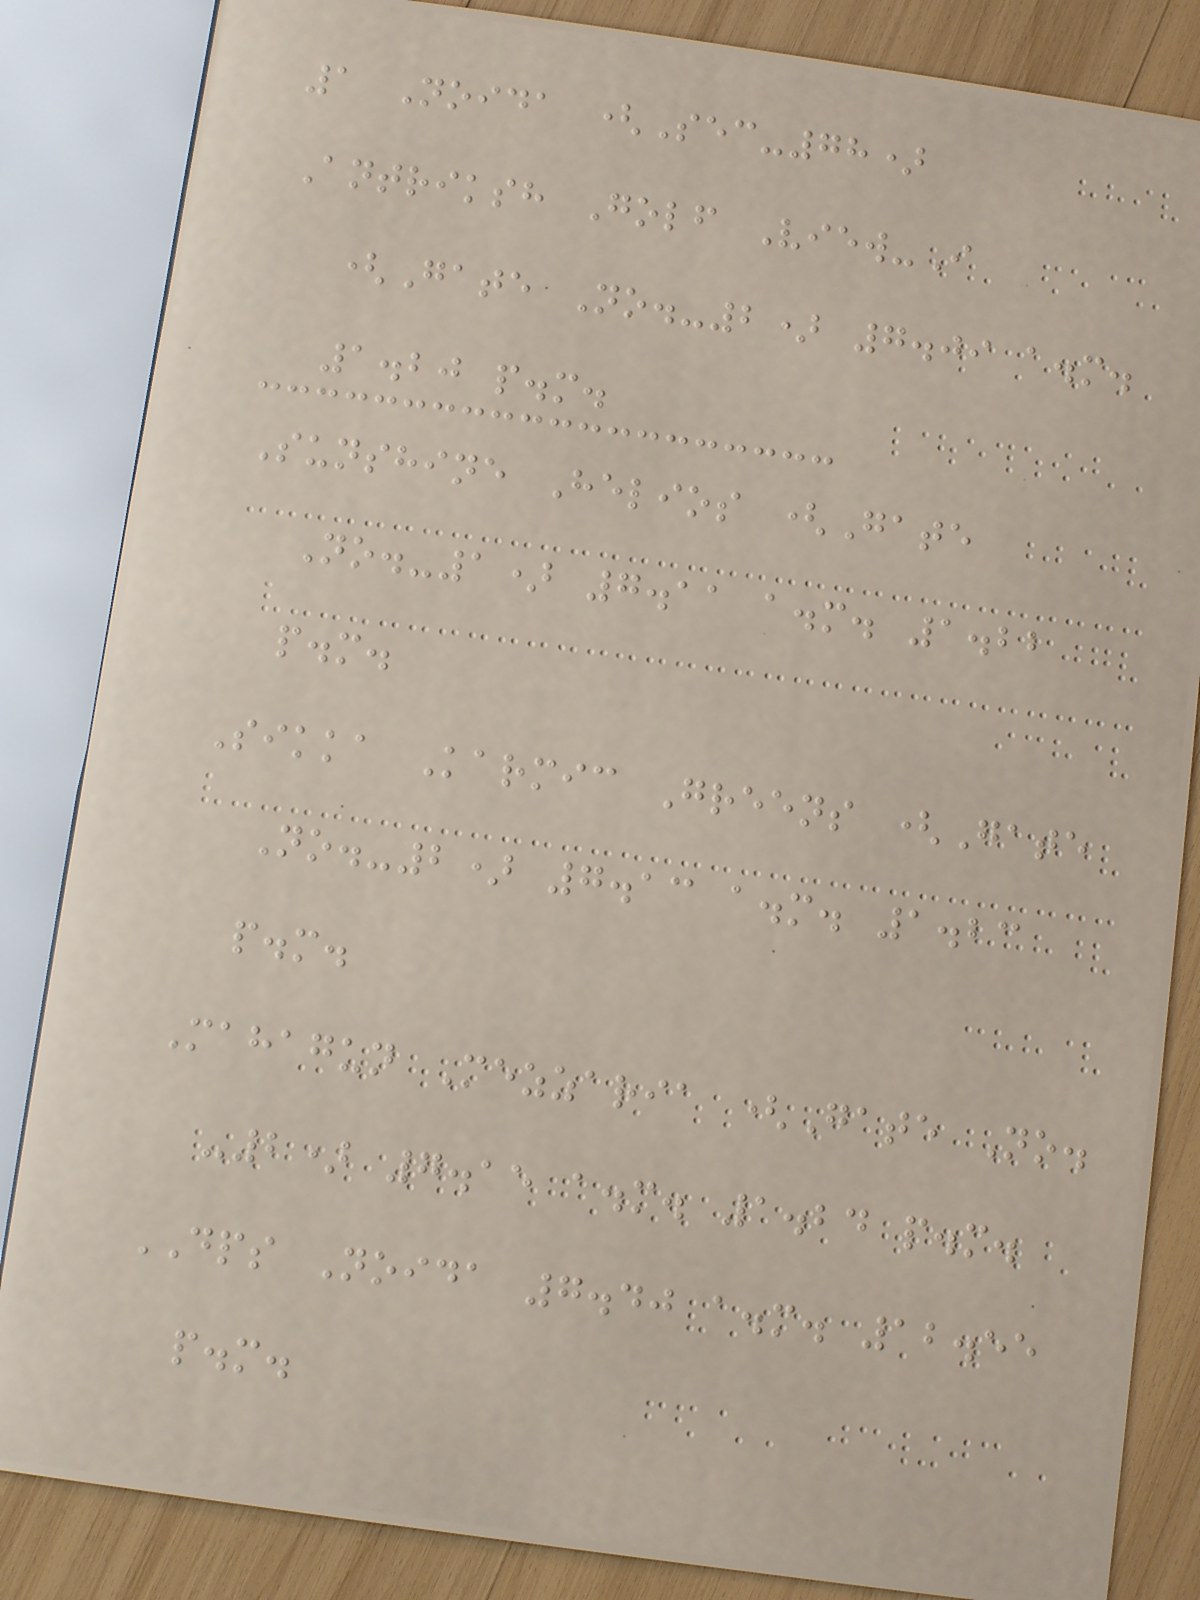1 Noida (Sec-78)
Antriksh Golf View-I
(Gate No.-2) 7.09 a.m.
1.20 p.m.
Sunshine Helios (Gate
No.-1) 7.11 a.m. 1.22
p.m.
Sikka Karmic Greens (Gate
No.-2) 7.13 a.m. 1.23
p.m.
Mahagun Mezzaria (Gate No.
-2) 7.15 a.m. 1.24 p.m.
DPS Noida 7.40 a.m. 12.55
p.m.
